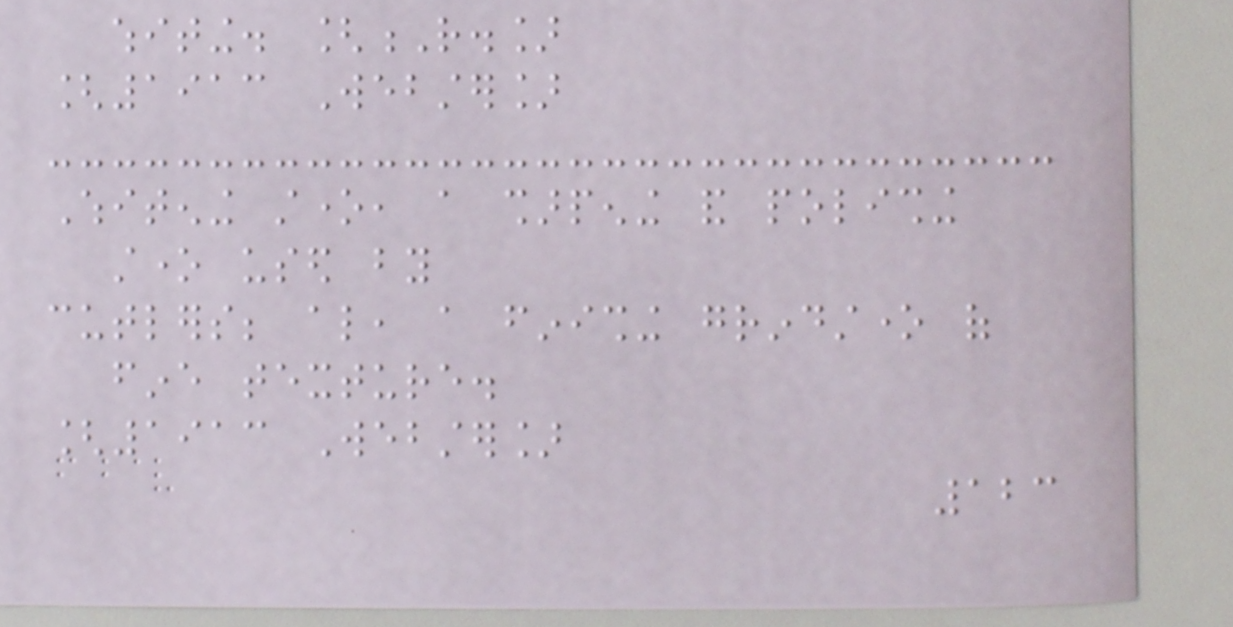whiting. [R.]
[1913 Webster]
Whitening stone, a sharpening and polishing
stone used by
cutlers; also, a finishing grindstone of
fine texture.
[1913 Webster]
123
